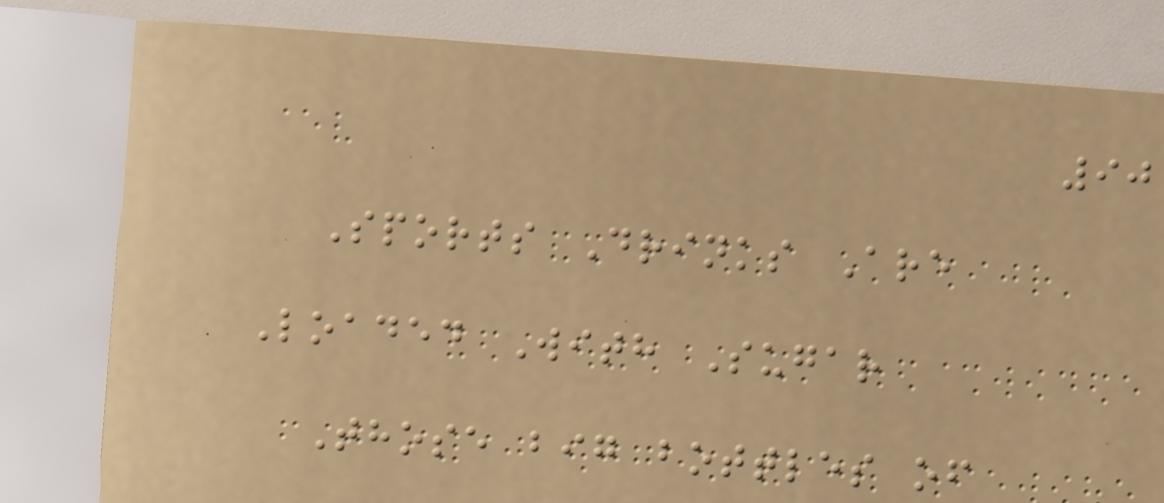90
Sports Drinks Are
Loaded With Sugar
Those big bottles of
